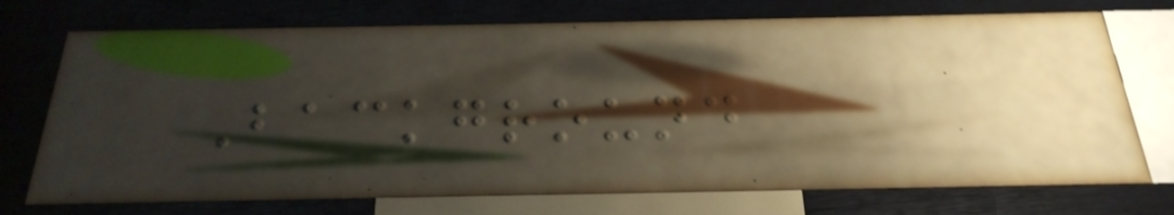Background
